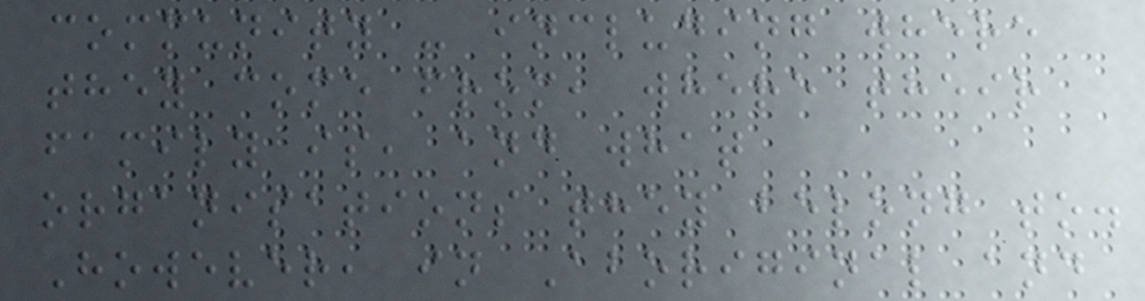community - including where
they come from, where their
family is, and what
organisations they belong to.
However, in Aboriginal and
